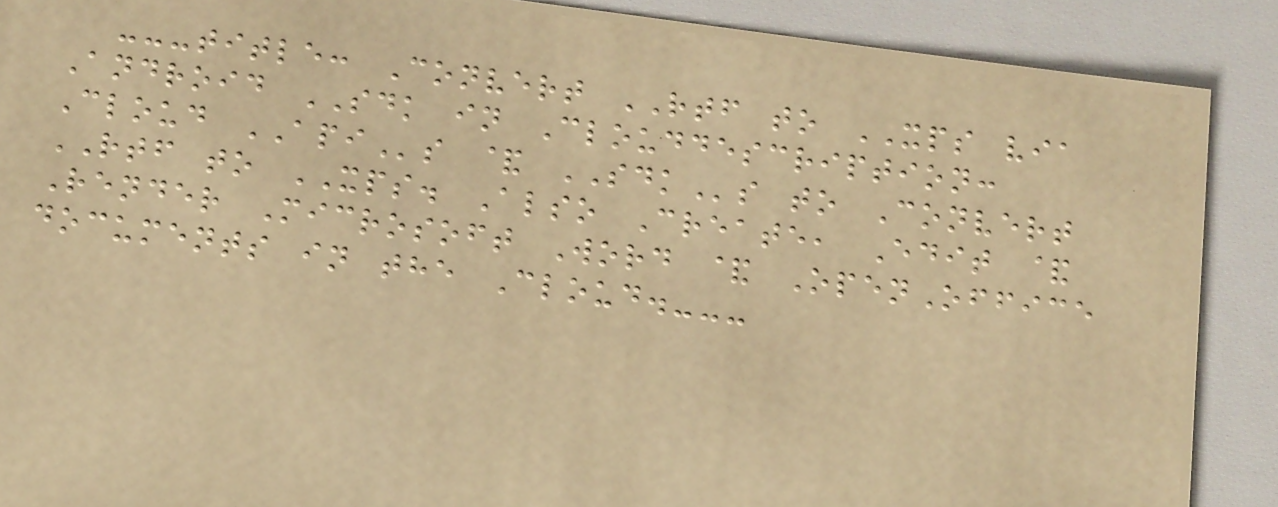---title: Convert RTF to XPS via
Android SDK in Clouddescription:
Cloud APIs & SDKs to Convert
RTF to XPS. Also Create, Edit &
Render Microsoft Word & OpenOffice
documents in the Cloud.---
